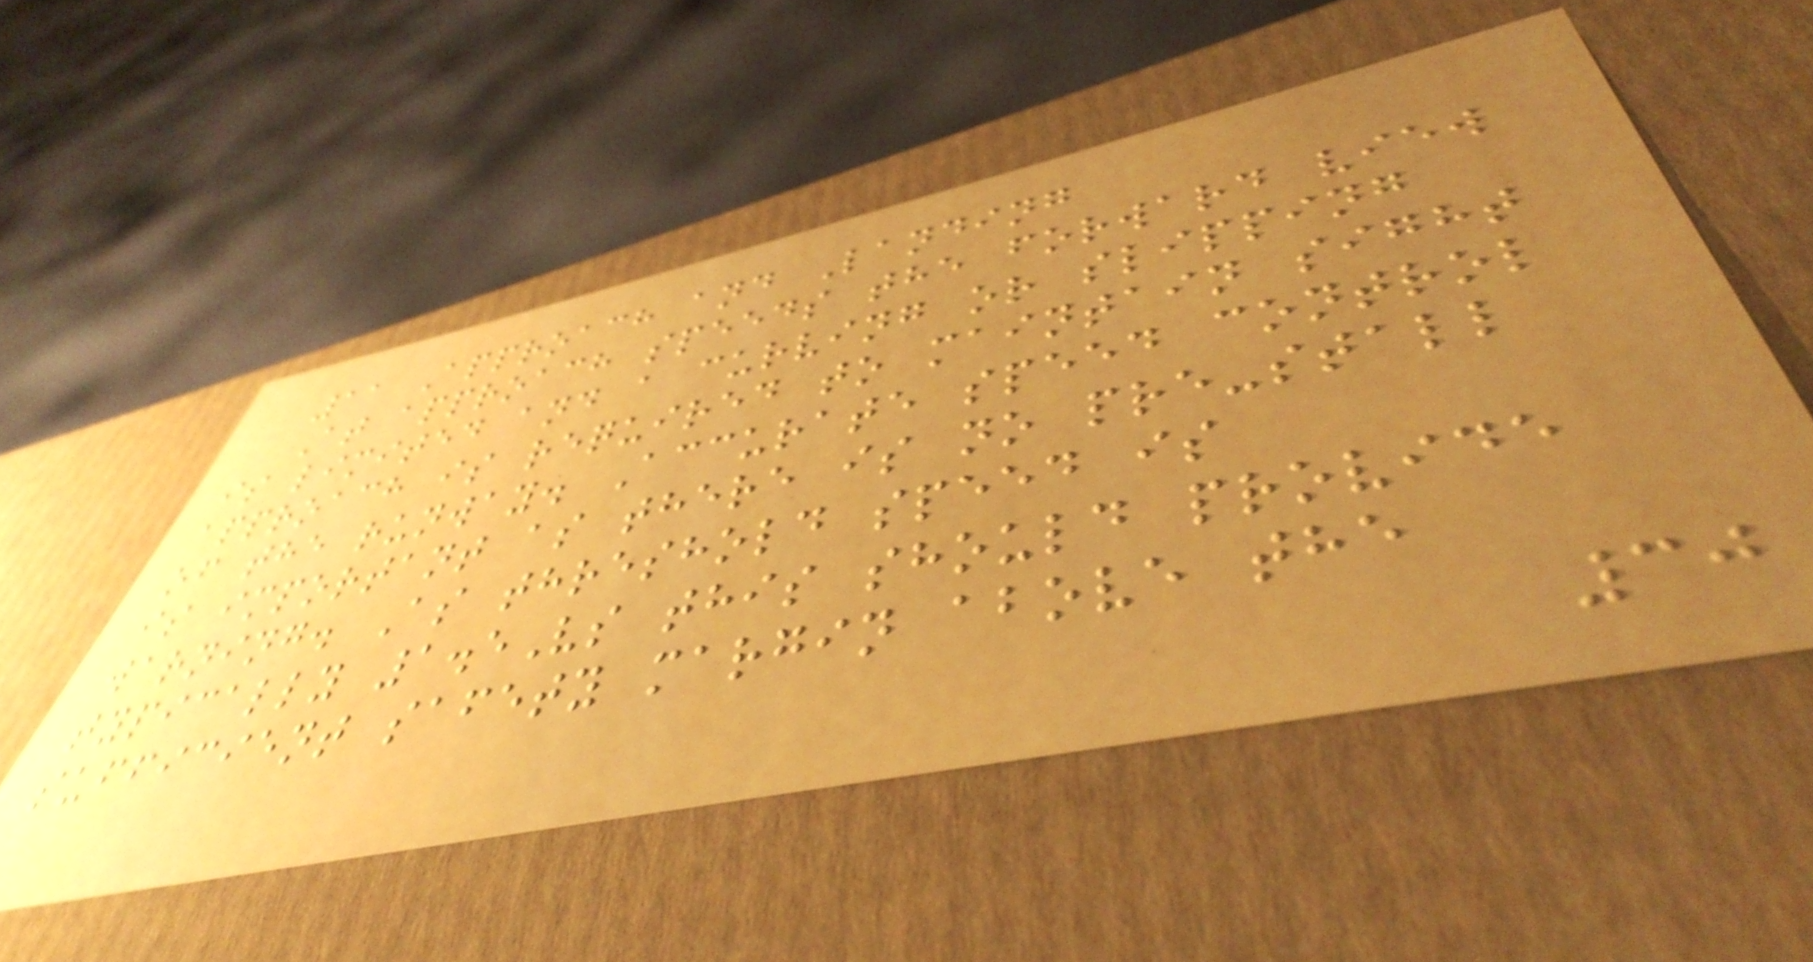11 Approach and Landing
At approach speeds the forward view
is limited and a curving or slipping
approach is required to maintain sight
of the runway. Accurate speed control
is important as there is no pre-stall
warning. As threshold speed is
typically 1.5Vs this should provide
sufficient safety margin above the
30
